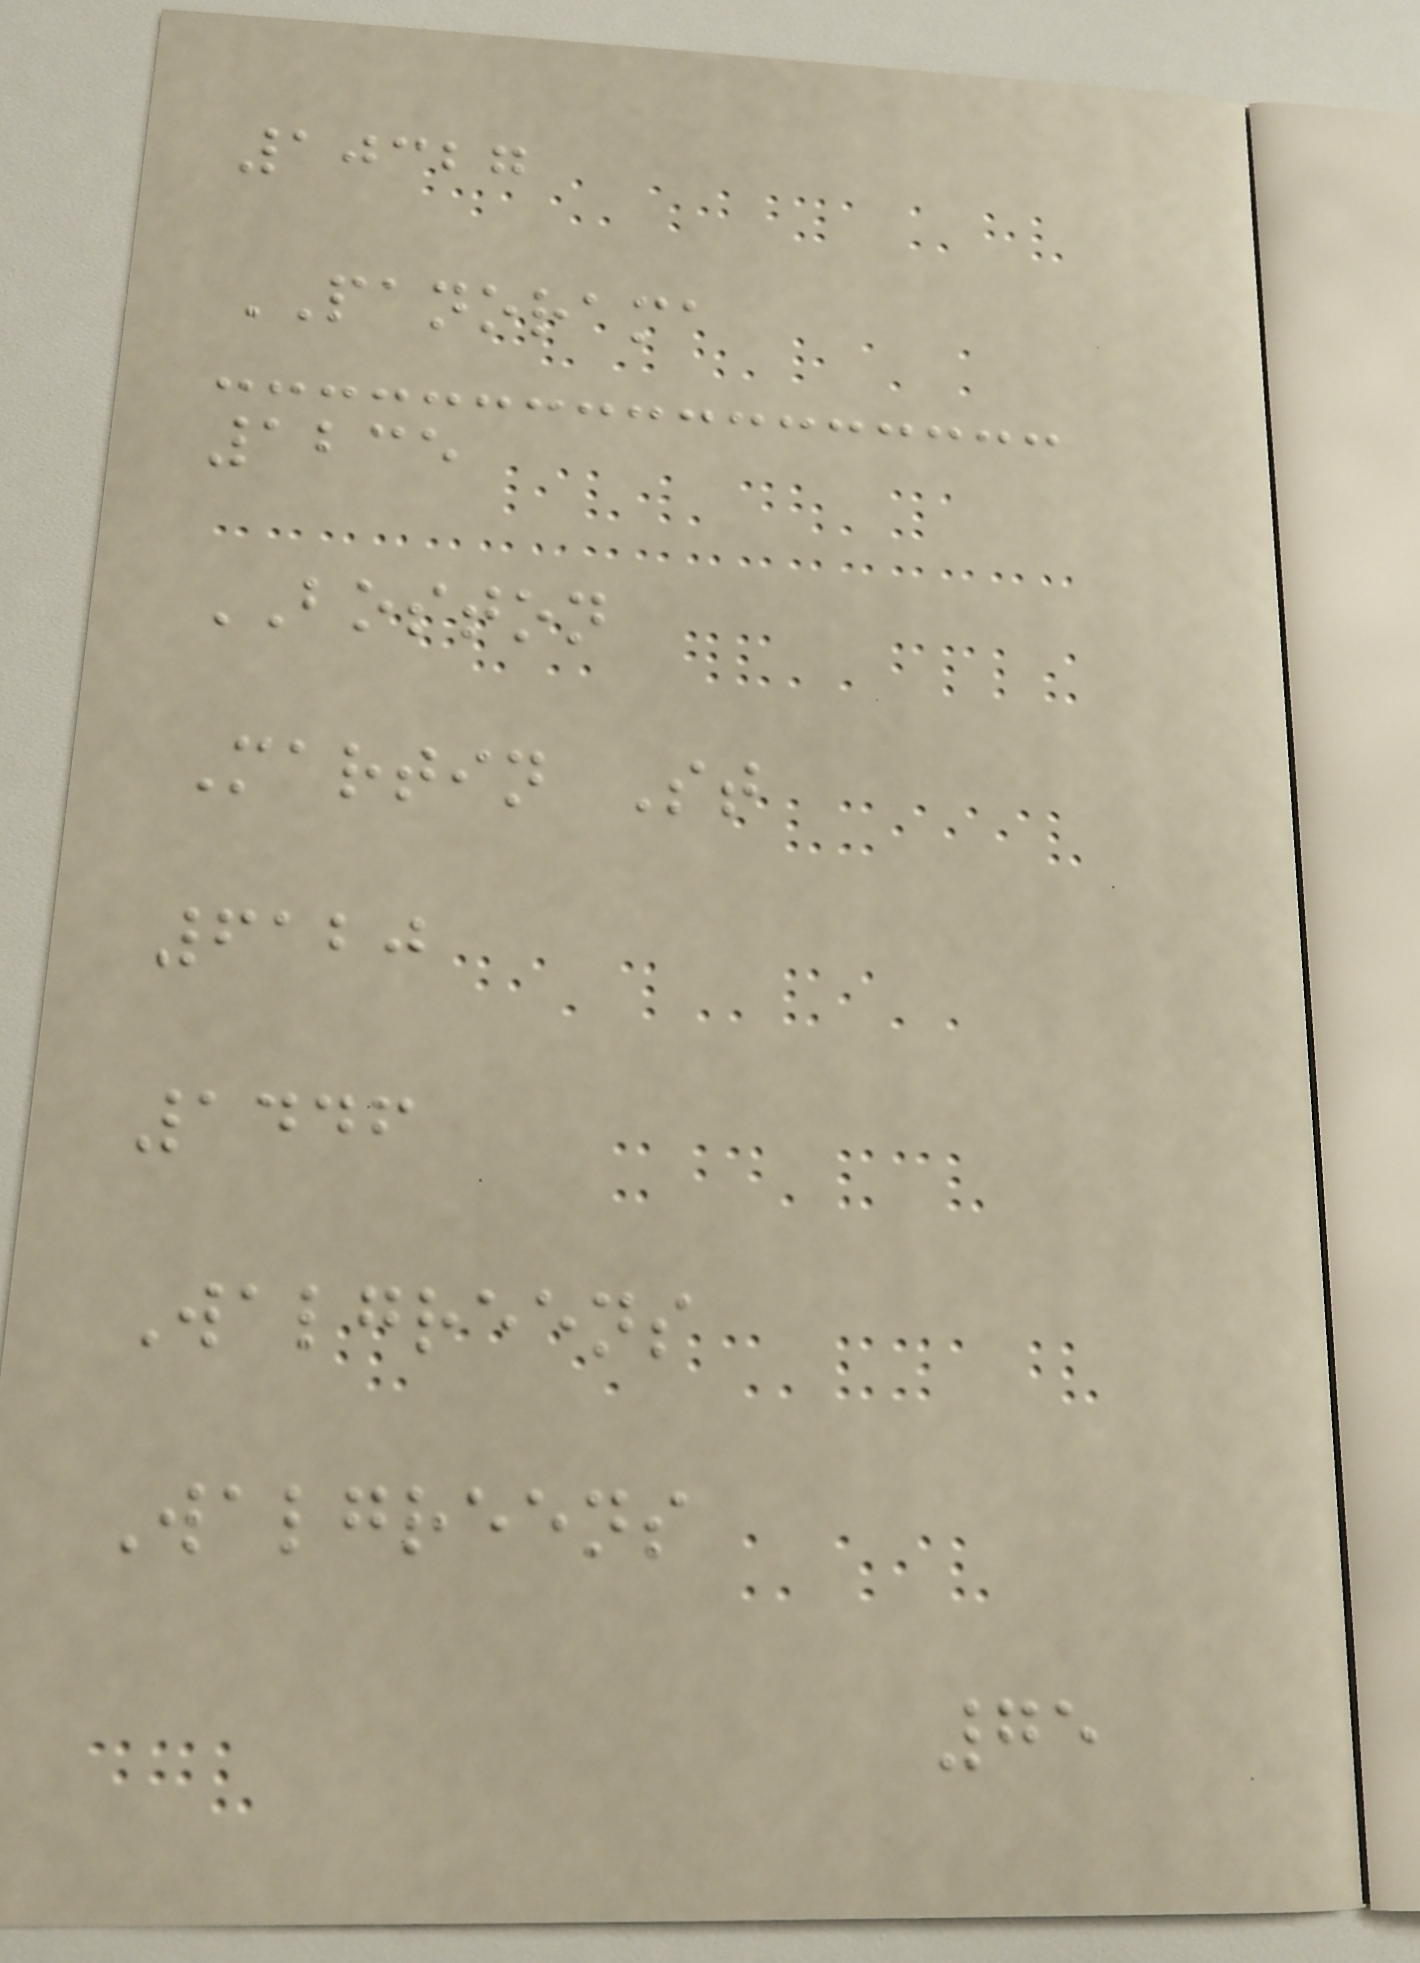10327
PANORAMA
1235
BOSTON
Martin St
6120
1446
Walgreens
Walgreens
75
